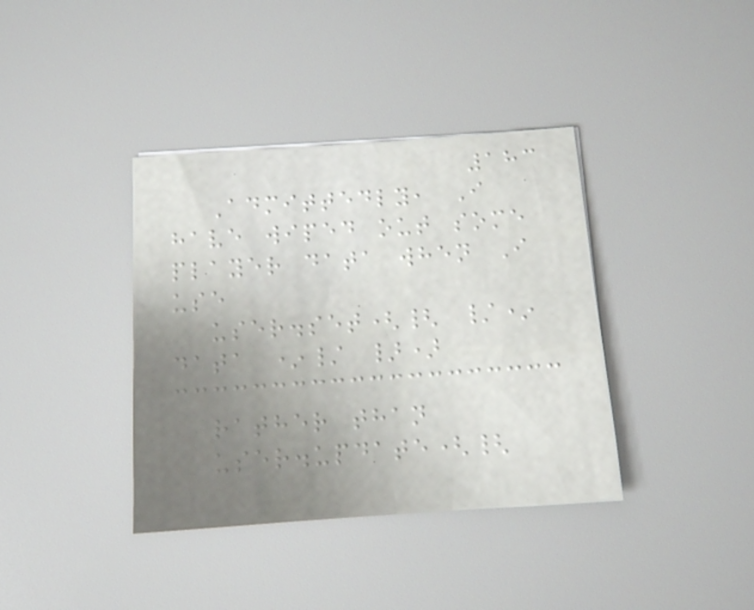183
Admittedly, I
have wiped out some
player data when I
use
user.set({ /*
data */ })
rather than
user.update({
